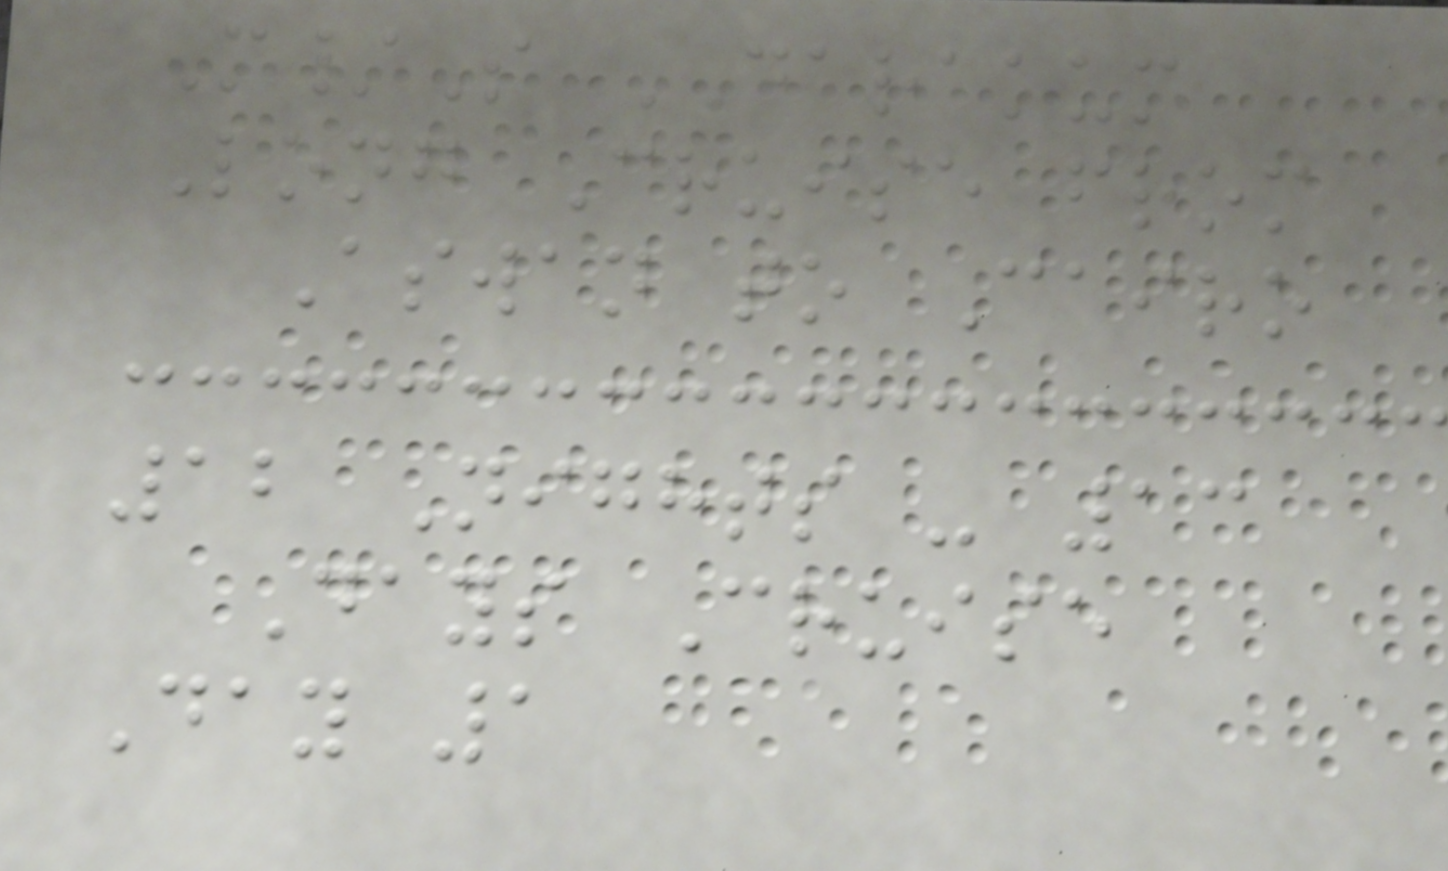M/S DARAKUM
Long Cruise from
Aswan to Cairo
12 Nights - 13
Days Cruise
Day 1
